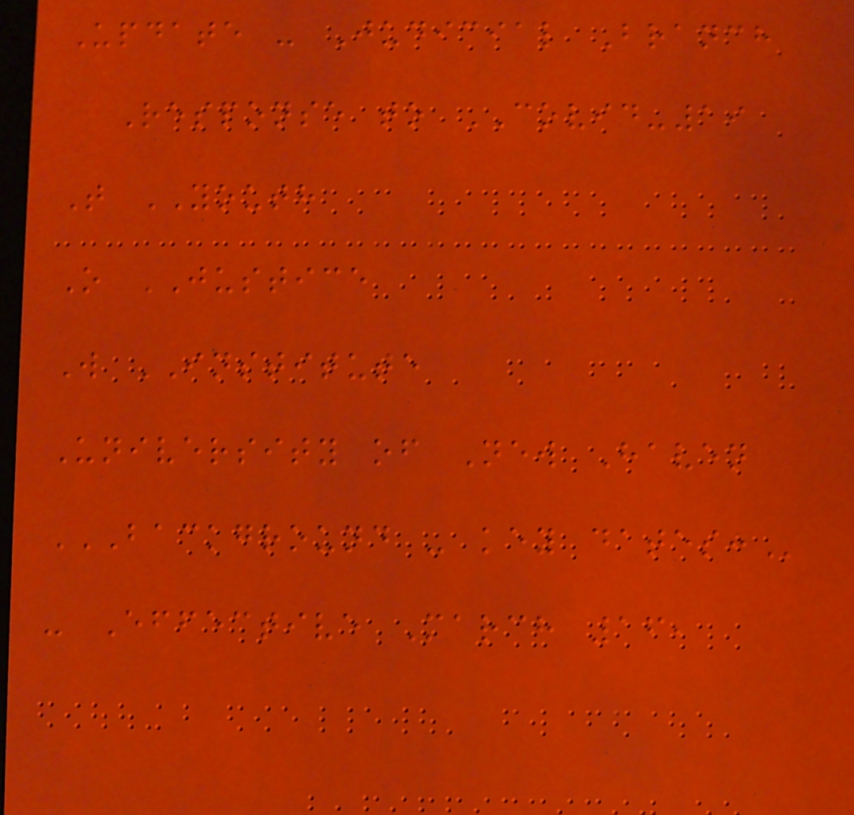Update - Judicial Branch
Response to COVID-19
T YOUTH
O JUSTICE
W INSTITUTE
University of New Haven
BACKGROUND - KEY DATES:
- Effective March 16,
